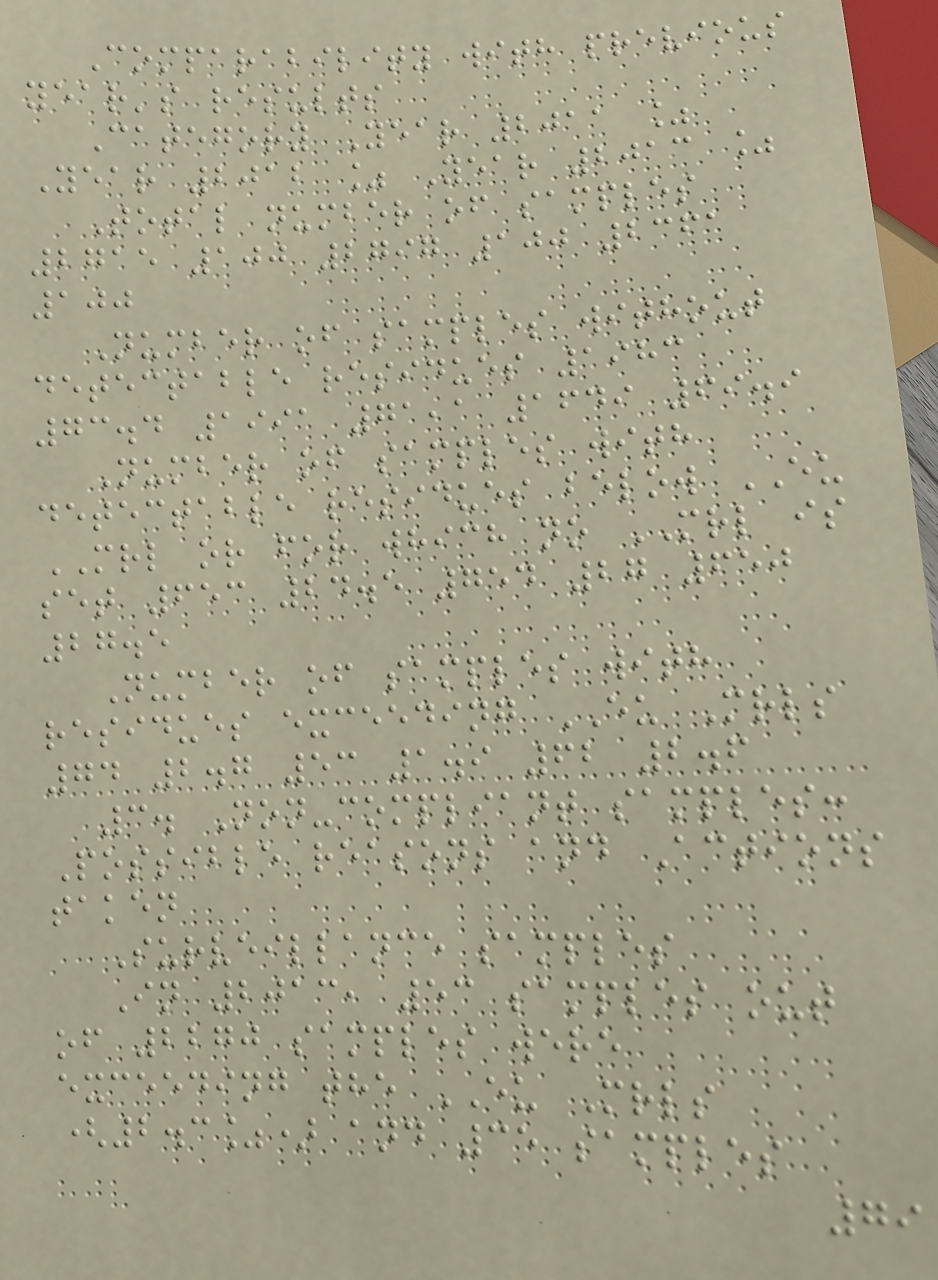Comparability with previous
year's results
Category Year 2011 %
Year 2012 % Year 2013 %
Total number of samples
2715 100 2797 100 2361
100
Number of samples without
detectable residues 1983
73.4 1991 71,1 1649 69.9
Number of samples with
detectable residues below EU
MRL or for which no MRL is
set 653 24.5 754 27 650
27.5
Number of samples with
residues exceeding EU Mrls
74 2.7 53 1.9 62 2.6
3. Non-compliant samples:
Possible reasons and Actions
taken
Surveillance samples
In 2013, 53 samples out
of 2270 samples were
exceeding the EU Mrls
(2.3%) and 35 samples
79
